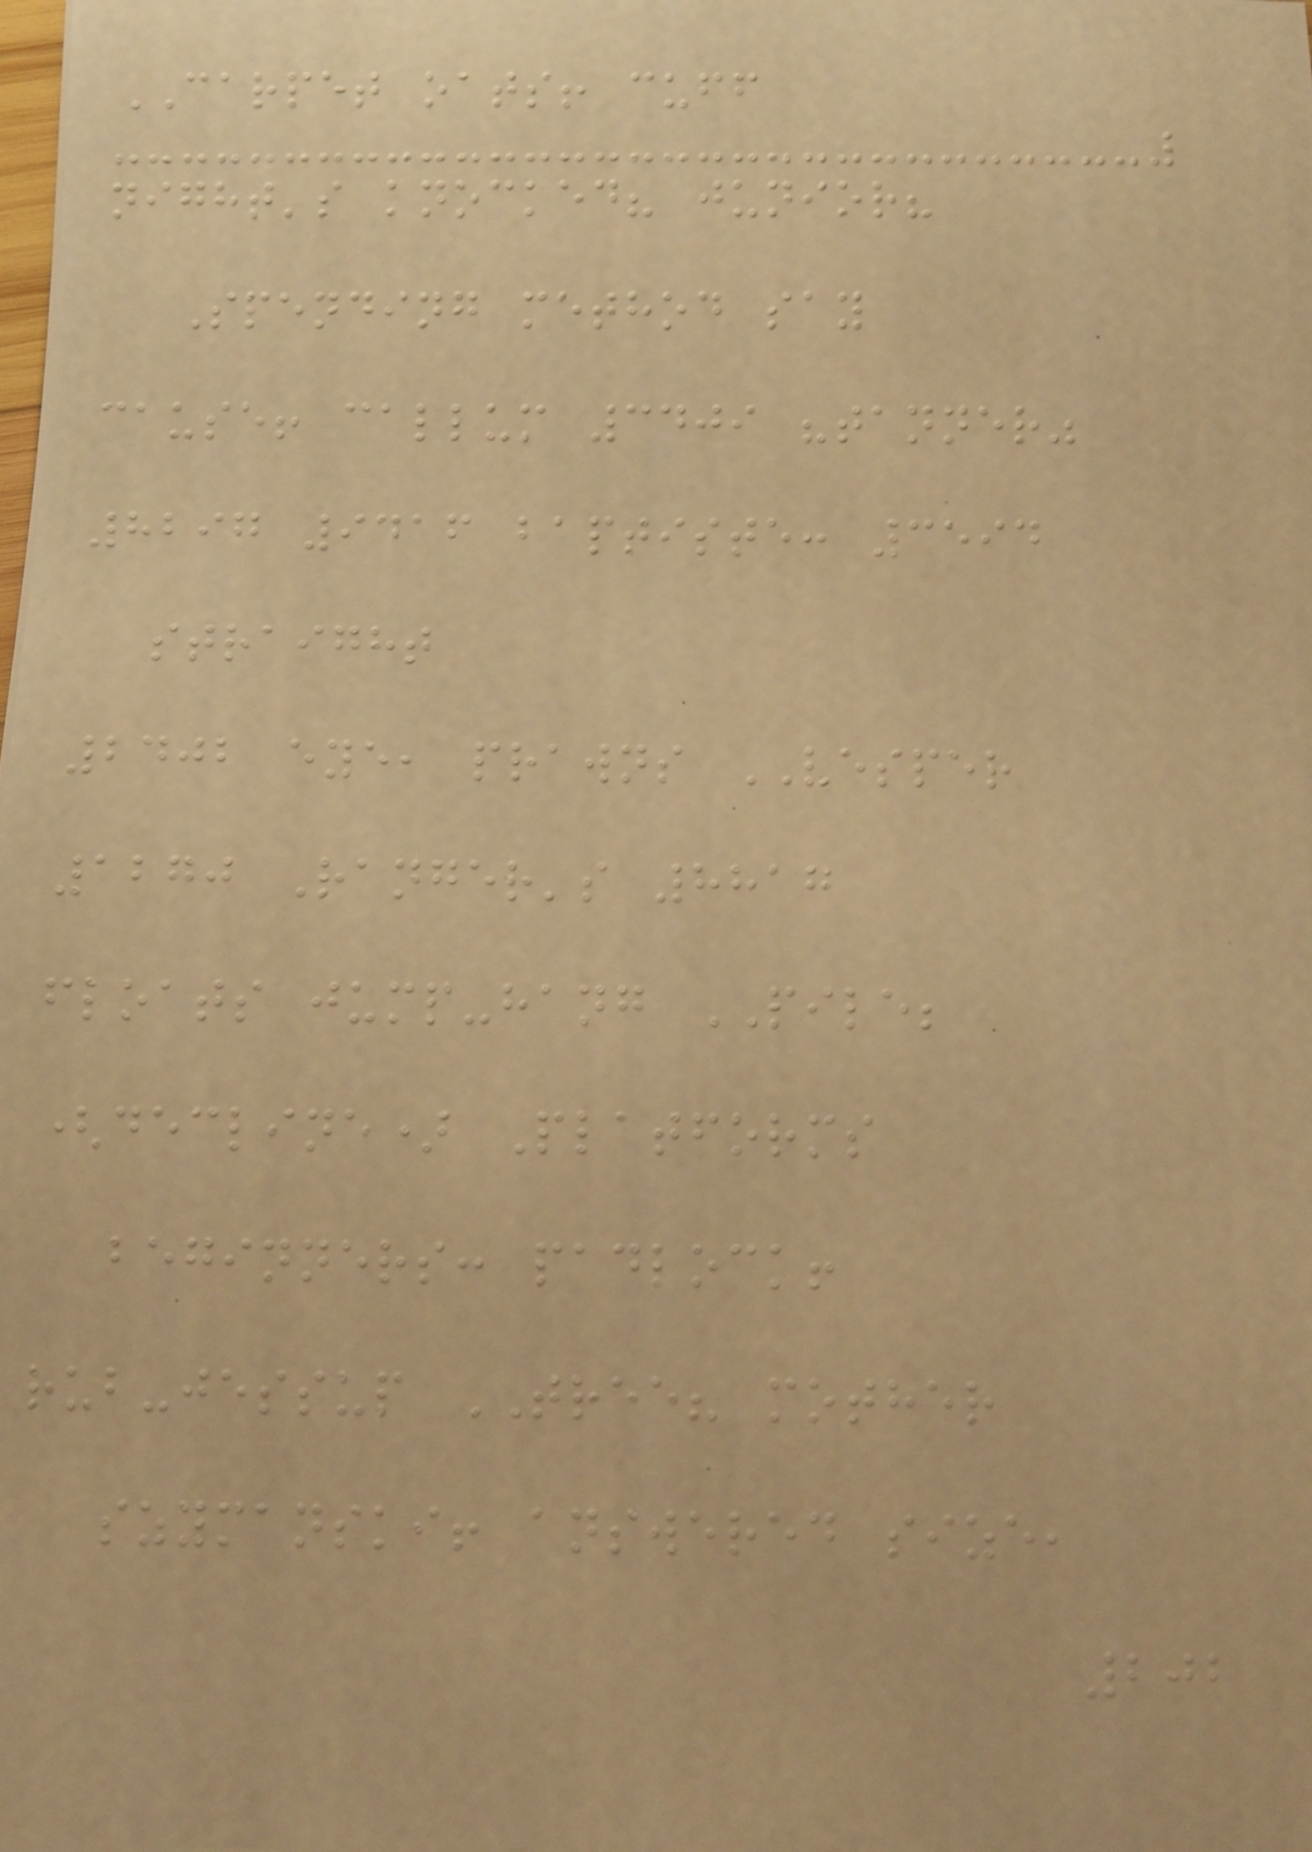CARPET oats! cuff
night's knocked? junior?
Spending method say
cause! callum 3409 "tanner"
8297 9416 baptiste: 3594
straight
2402 eye, prawns VESPER
1270 Ranger's 8817
floats jump-hang PILE;
(decline) Platforms
beginners: padlock!
rub-jessup TREE? mother
szymanski! answered size,
202
